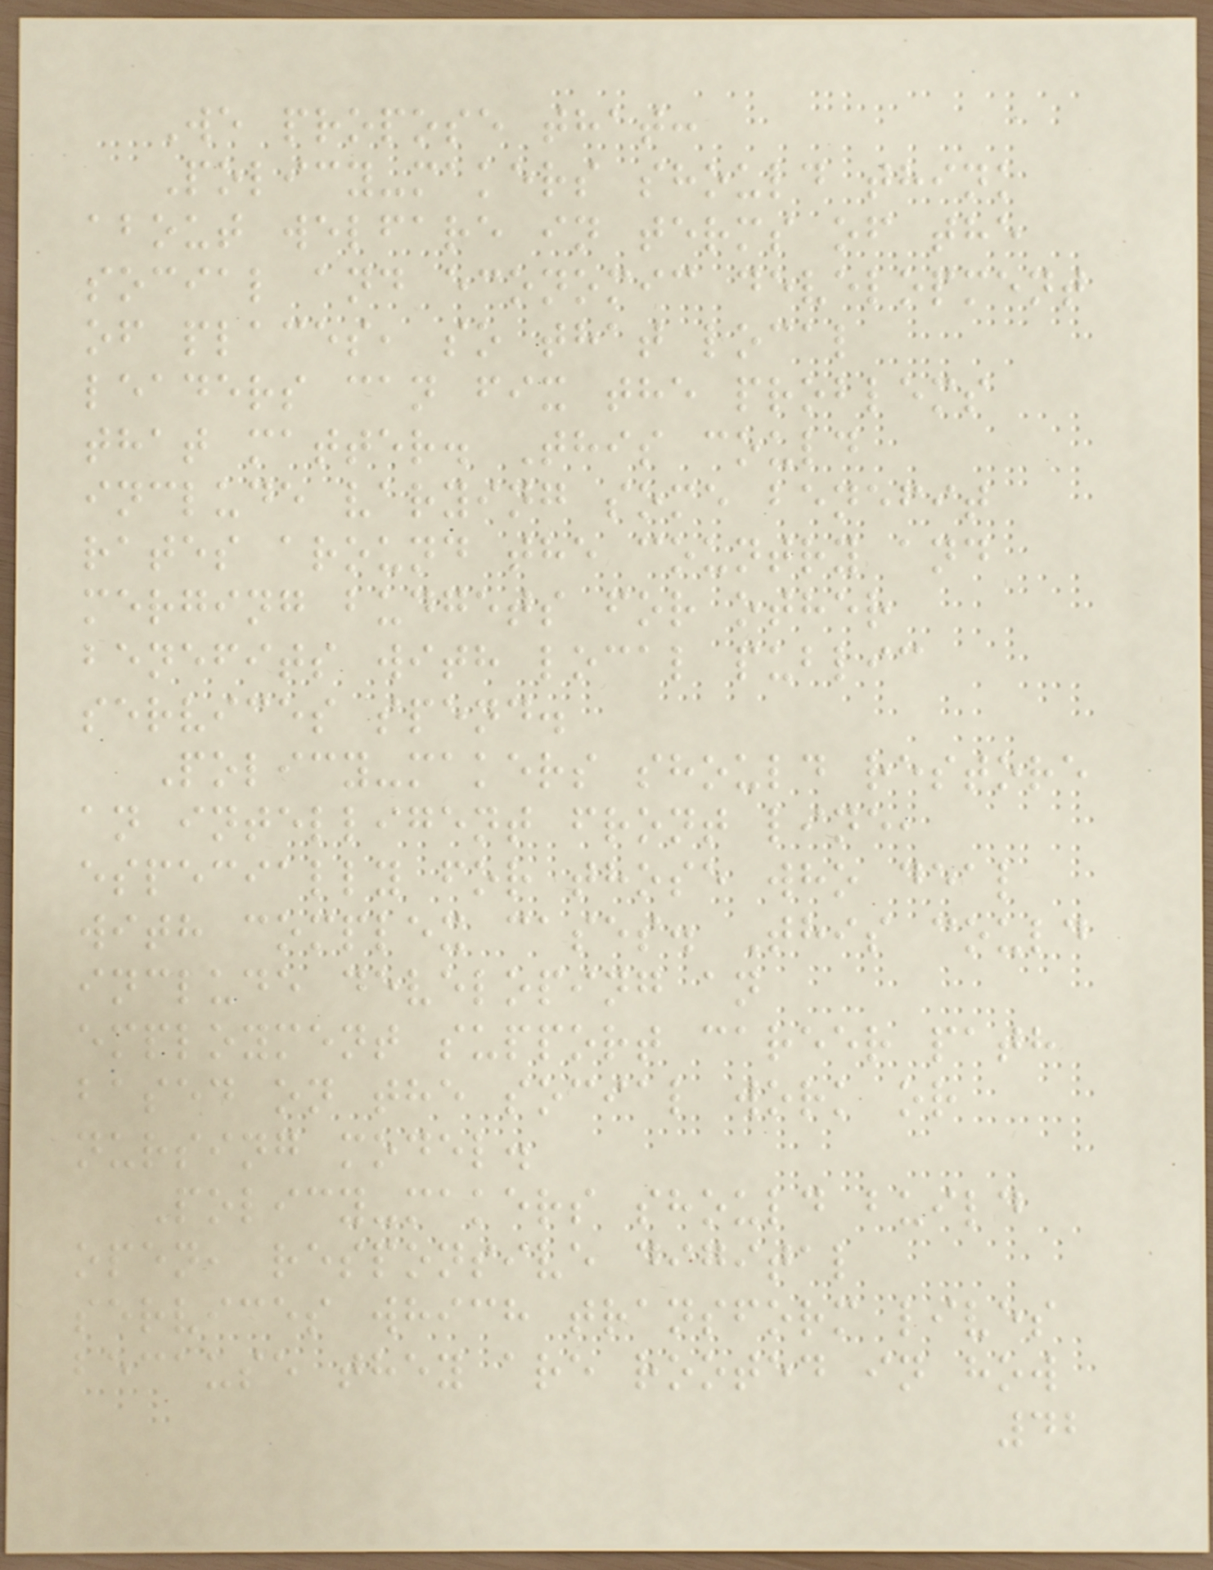We propose that:
Policy-makers should think
about welfare in terms of the
social and economic development
of places, so that local
leaders can fix the problems
that matter. This could
include varying some benefit
rates around the country and
merging budgets for other
benefits with local public
services spend.
Policy-makers should restore
an intelligent front line,
especially for those who deal
with complex cases. This could
include developing an
employment support career path
based on the social work or
nursing model.
Policy-makers should build
open, responsive digital
services which transform lives
because they are rooted in how
42
